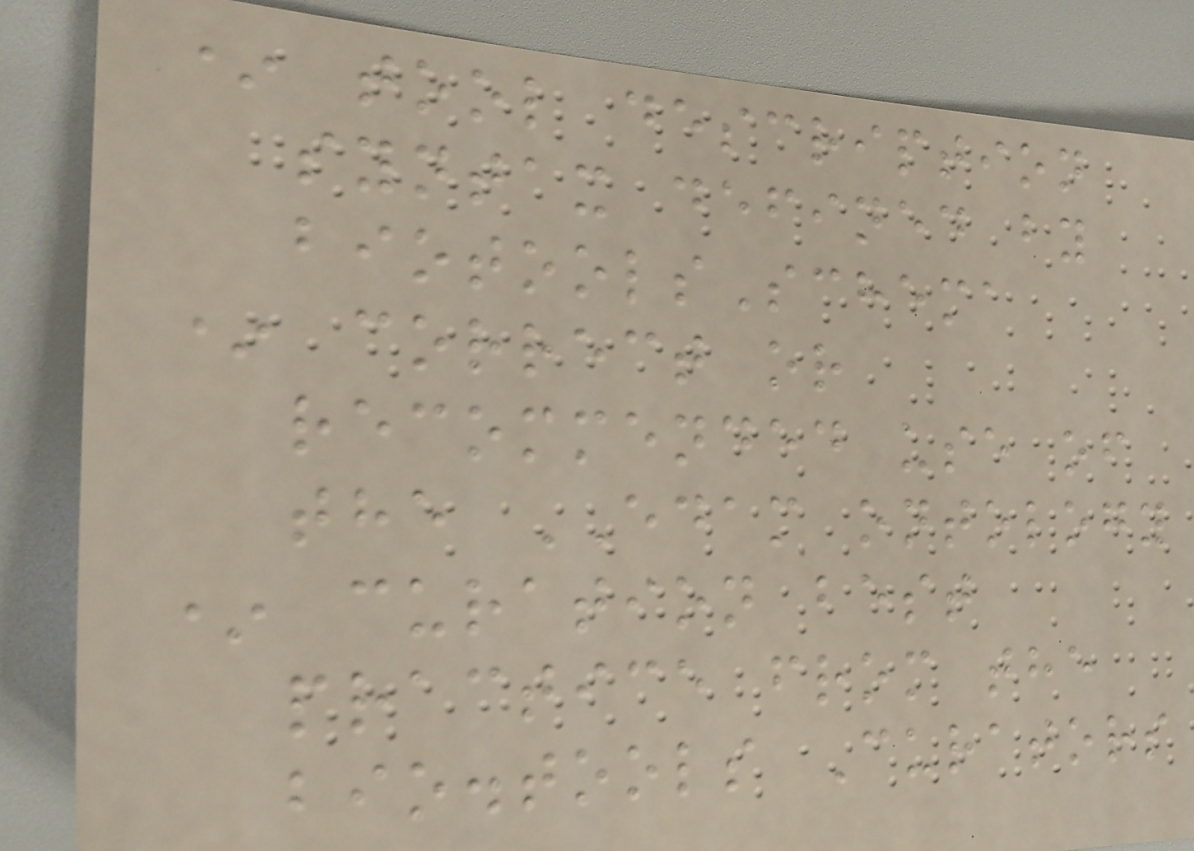* tool description
syntax defined by
biotoolsSchema
* correct or
recommended use of
the EDAM ontology
* curation best
practice from the
bio.tools Curators
